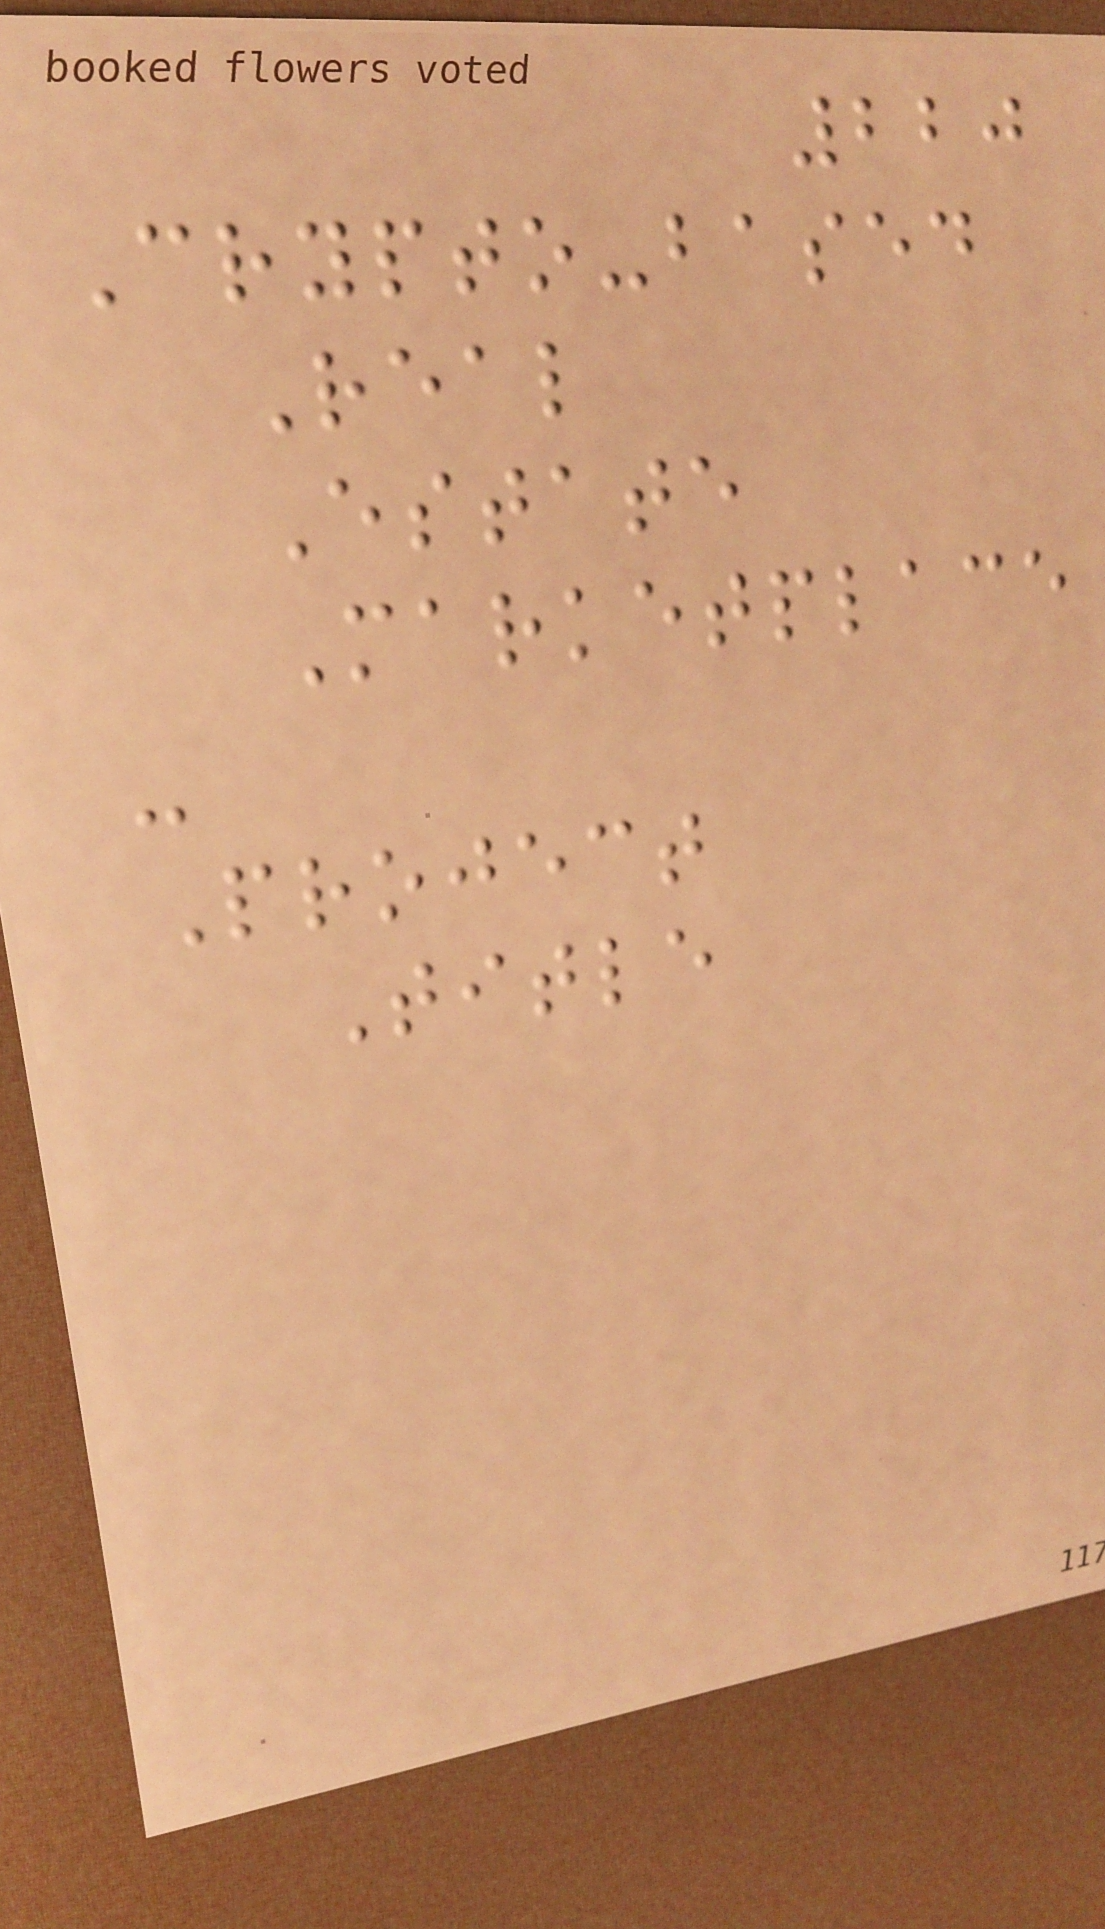220
Crypto-based
Real
Estate
Marketplace
-
Project
Title
